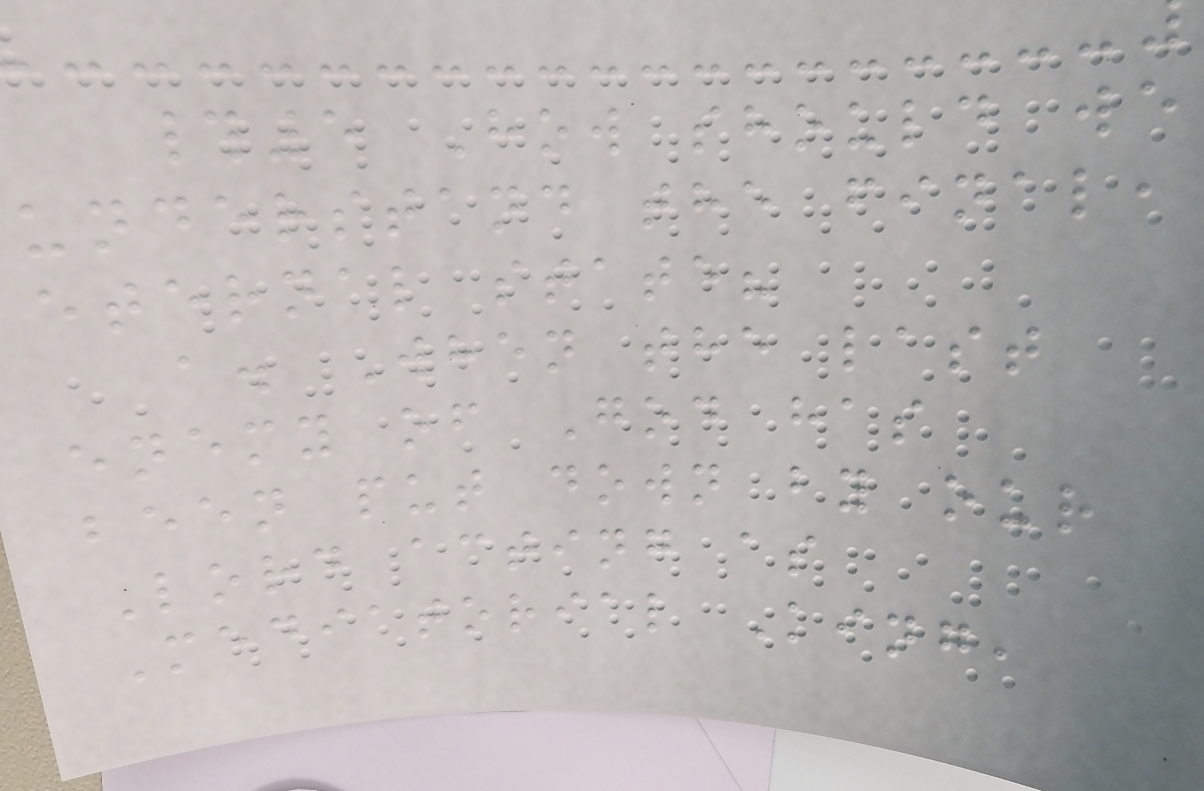#5 How should we
understand the final,
eternal state?
a. When the last
enemy of God has
been put down by our
Lord acting as
Mediatorial King,
